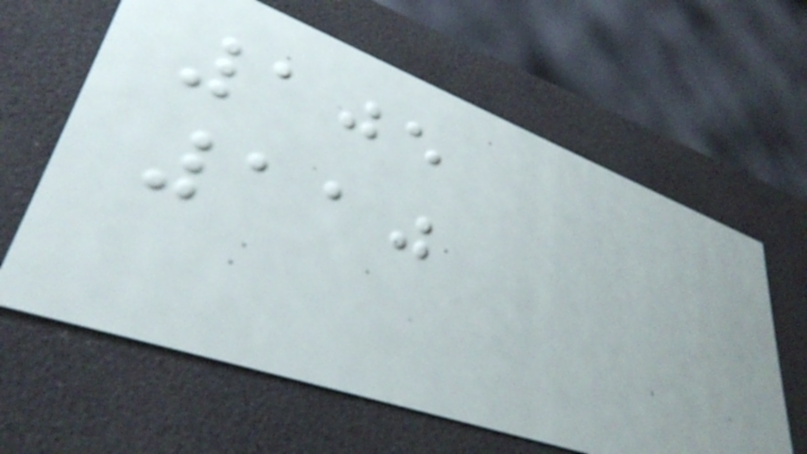105
110
